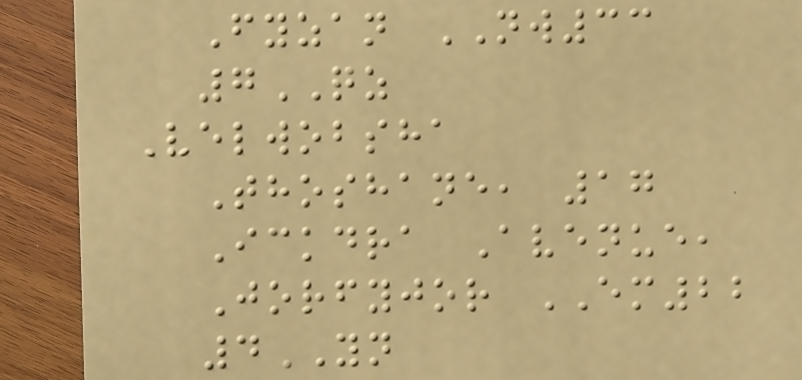Fyzan NW33
7QZ
Velwobsha
Thoshane, 17
Ickdra Avenue,
Jorfyjor EM22
4YN
